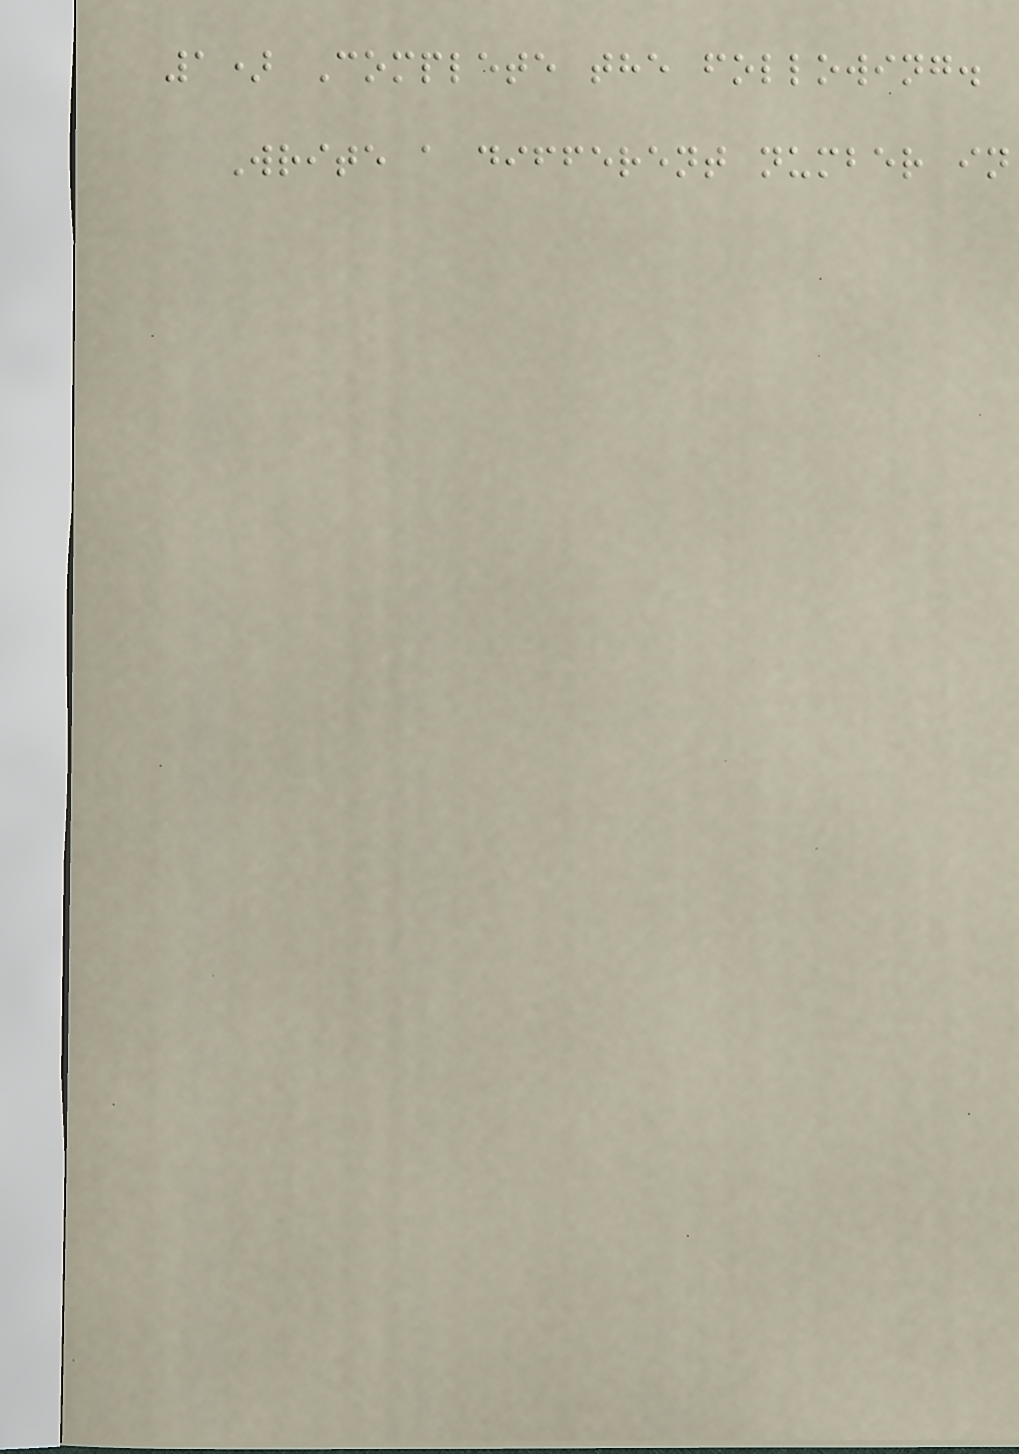1) Complete the following.
Write a different number in
